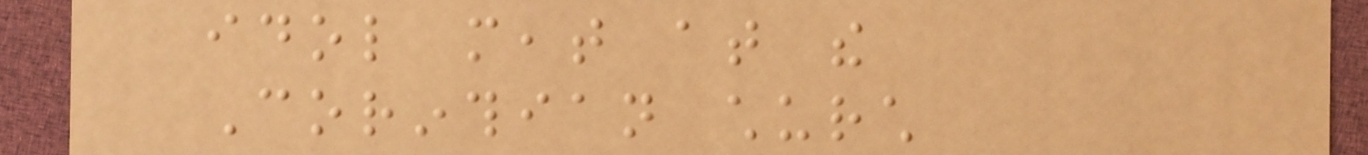idol meat at the
Corinthian church
